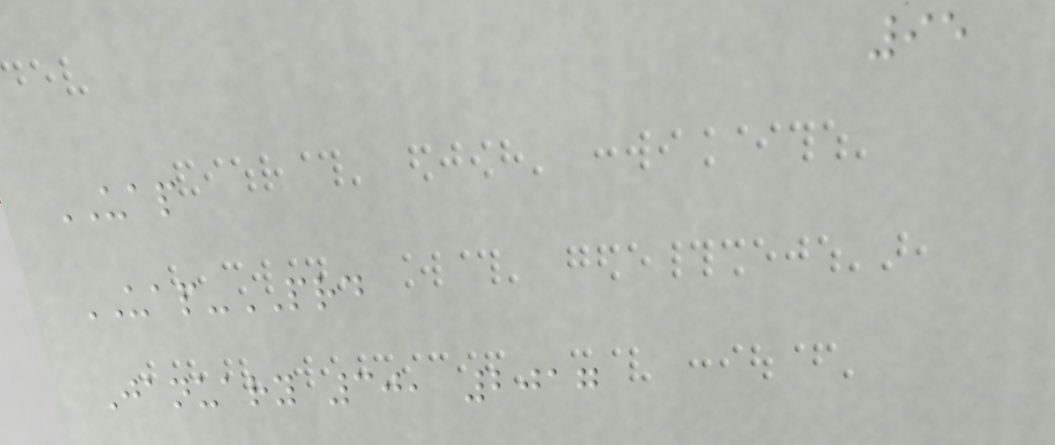95
UAP
UAP-PRD
January 30, 2017
